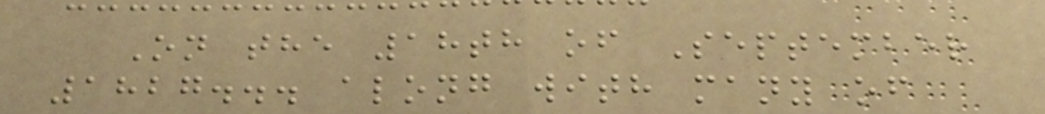On the 18th of September
1827... along with many of
